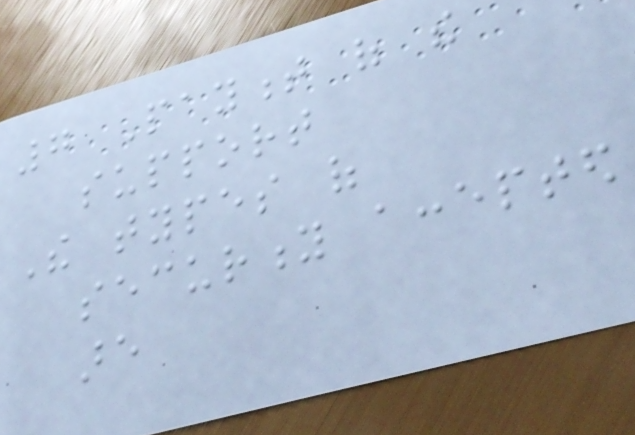7 Payment of the
support
The types of
security accepted
are
